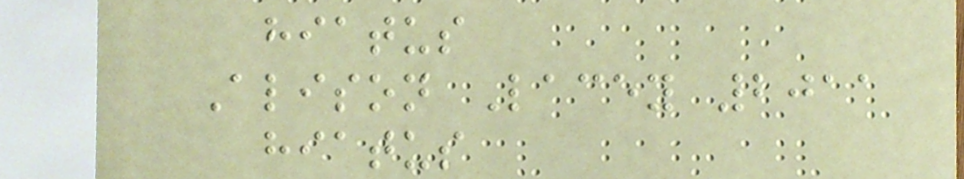hiatus
Alison Lacey 2011
hiatus
